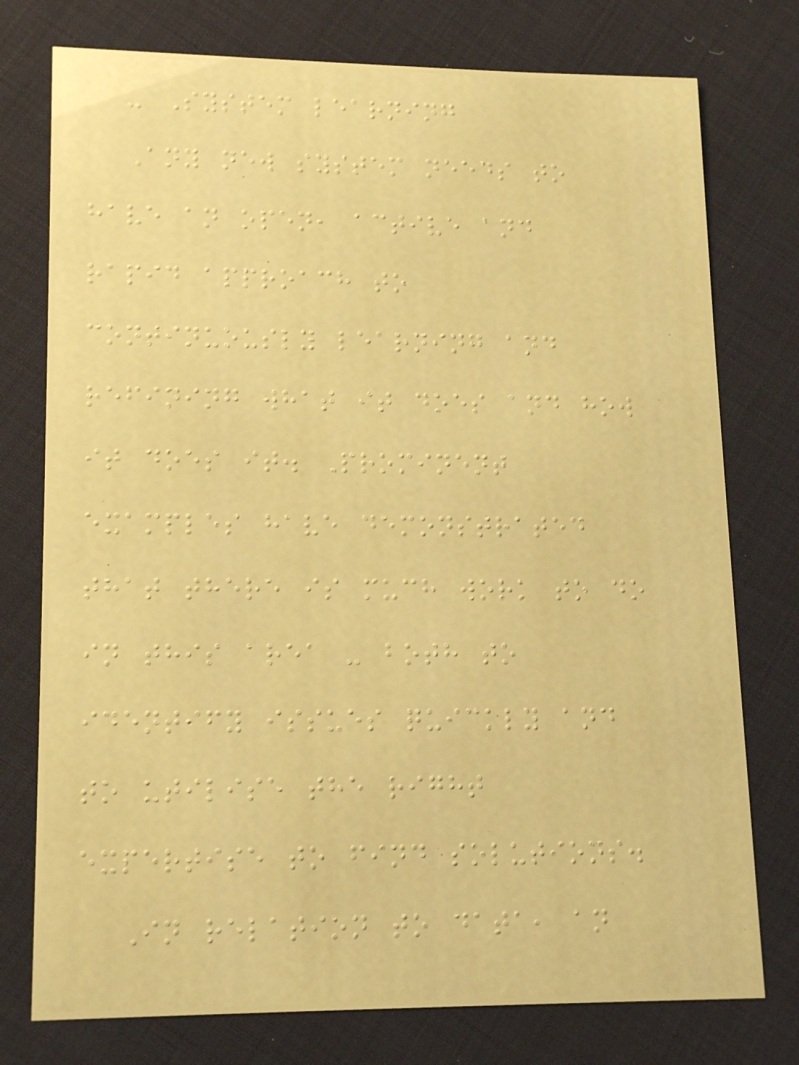- System learning
Any new system needs to
have an open, active and
rapid approach to
continuously learning and
refining what it does and how
it does it. Prominent
examples have demonstrated
that there is much work to do
in this area - both to
identify issues quickly and
to utilise the right
expertise to find solutions.
In relation to data, an
